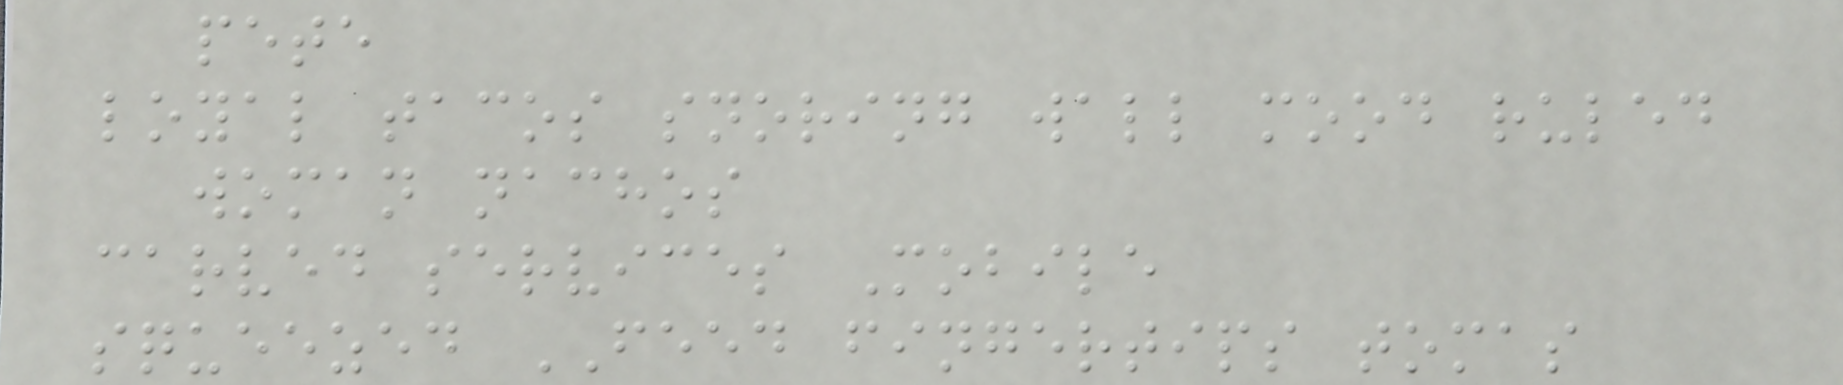pete
loyal tacos snoring wall mood ruled
woman nachos
carved services Mobile
squeezed FEED fingertips tomas
